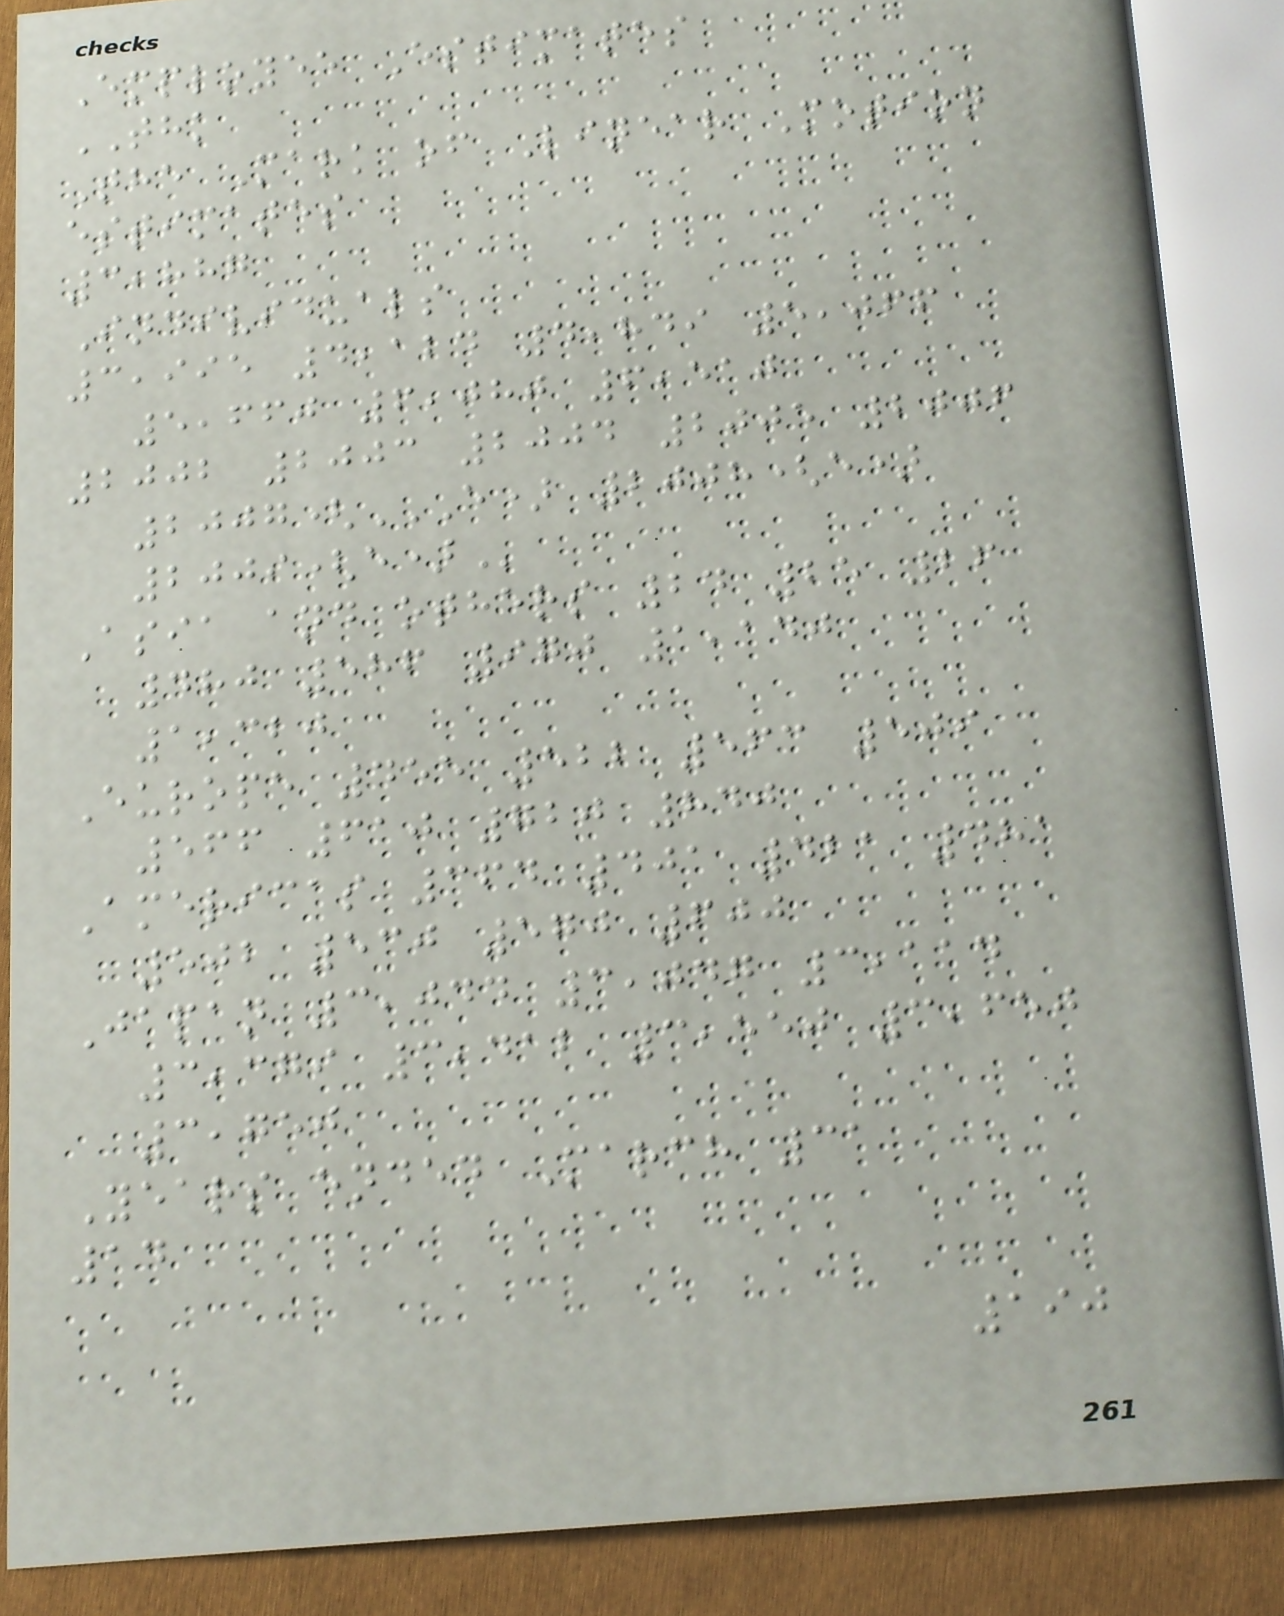Employee Estimates
THK
The Mark of Linear Motion
estimates
3,887
Individuals
3,995 4,124 4,849 5,066
5,660 6,080 6,510
2002 2003 2004 2005 2006
2007(E) 2008(E)
2009(E)
Asia and others 24 25 26
480 586 970 1,140
1,320
Europe 455 522 563 509
566 610 720 840
Americas 364 401 421 481
502 530 570 600
Japan 3,044 3,047 3,114
3,379 3,412 3,550 3,650
3,750
Years ended March 31
14
190
